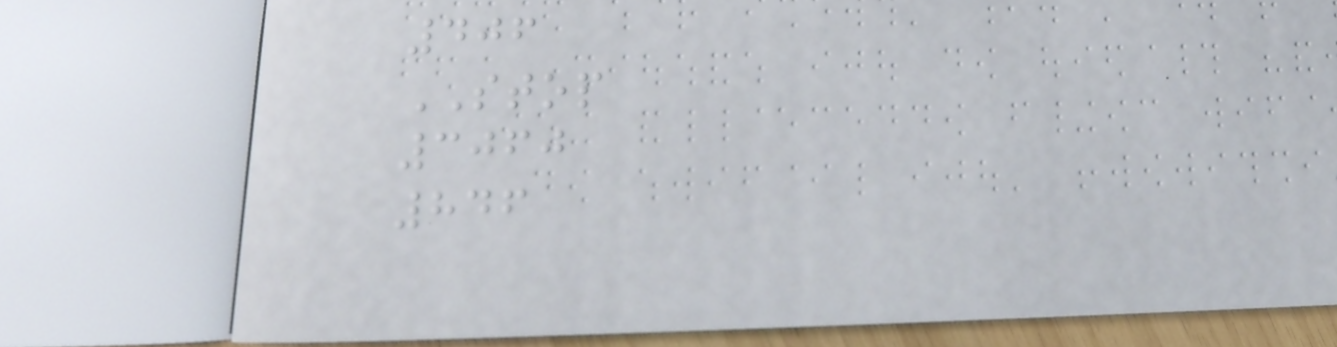406
STOP
3060
846
